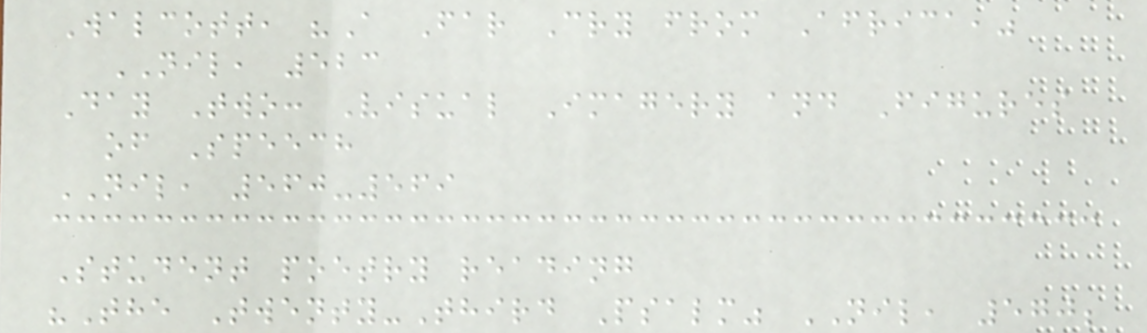Walcott, "A Far Cry from Africa,"
NIL, 523
Day Two: Visual Imagery and Figures
of Speech
NIL, 560-569
Student poetry reading
"The Twenty-Third Psalm" NIL, 570;
